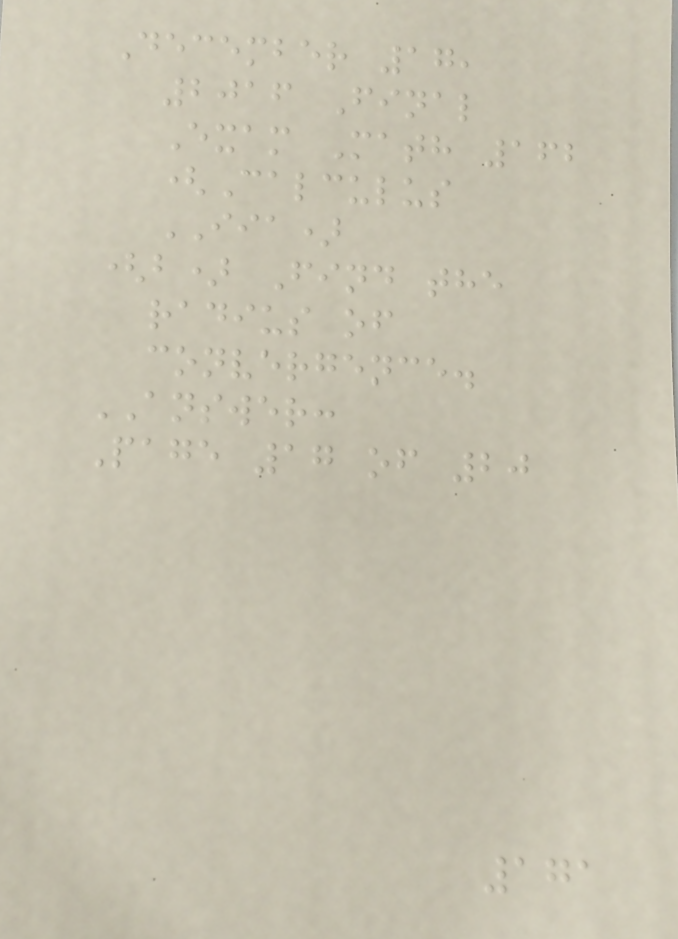December 17,
2016 Final
Exam Math 162
(Calculus
IIA)
(b) Find the
radius of
convergence.
ANSWER:
Page 17 of 20
171
